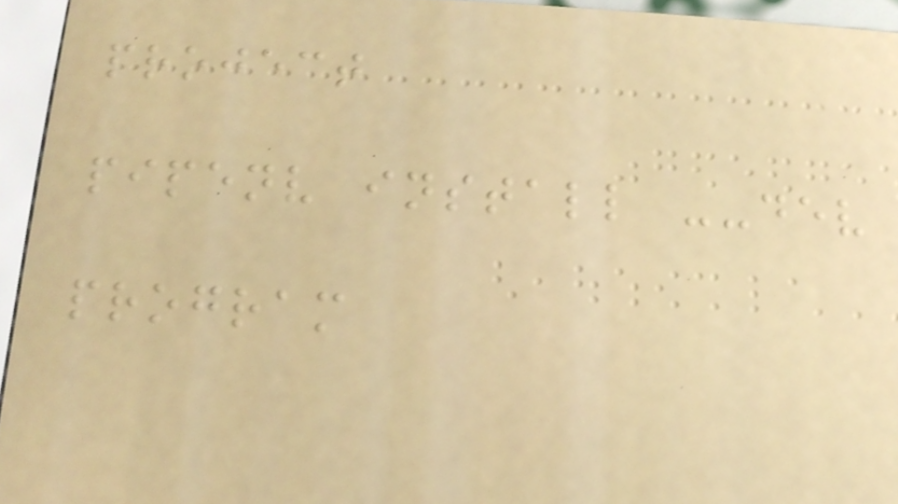project
pipenv install --dev
program
